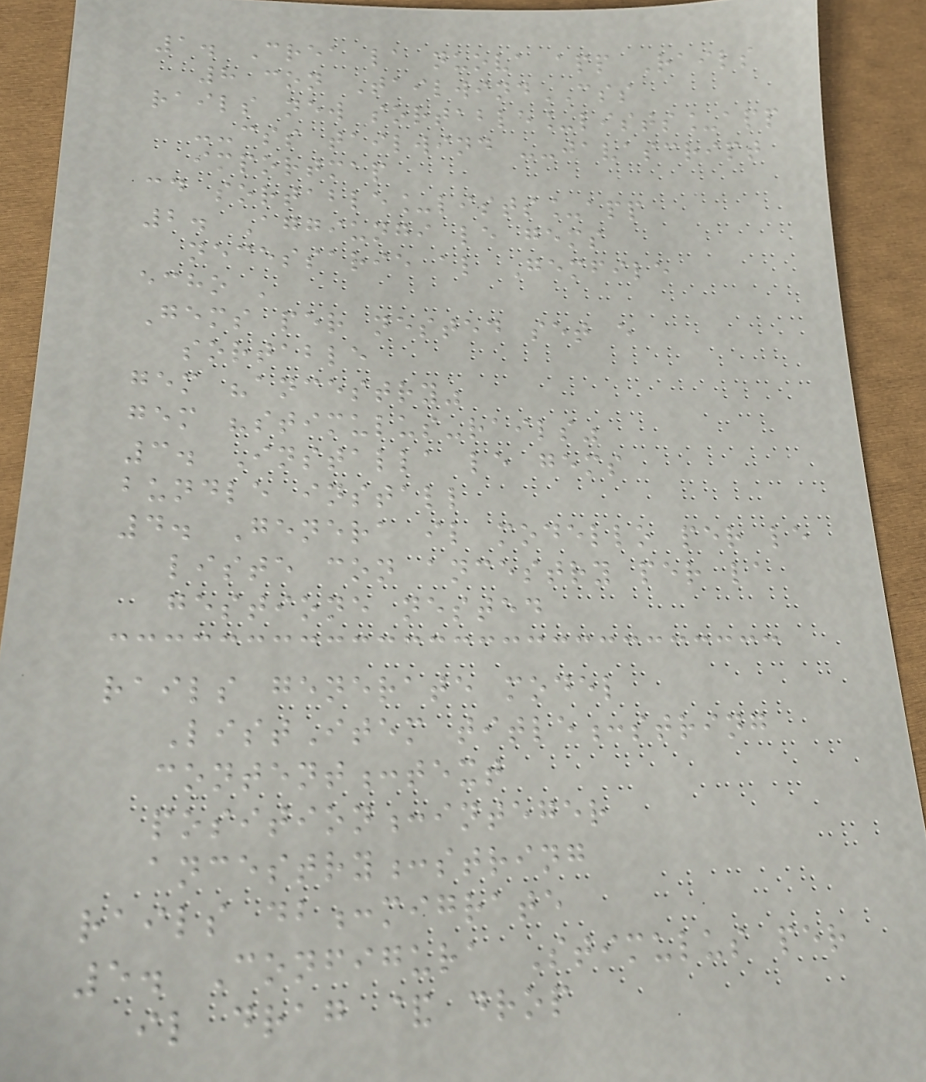1. Crea la nuova app Rails
8 con TailwindCSS
rails new sortable_lists_app
--css tailwind --javascript
importmap
cd sortable_lists_app
2. Aggiungi le gems
necessarie al Gemfile
echo '
Gems per nested set e
sortable
gem "ancestry"
gem "stimulus-rails"
3. Installa le gems
bundle install
4. Genera il modello per le
liste con ancestry per la
gestione nested
rails generate model
ListItem title:string
content:text
position:integer
ancestry:string
rails db:migrate
5. Configura Stimulus per
il drag & drop
